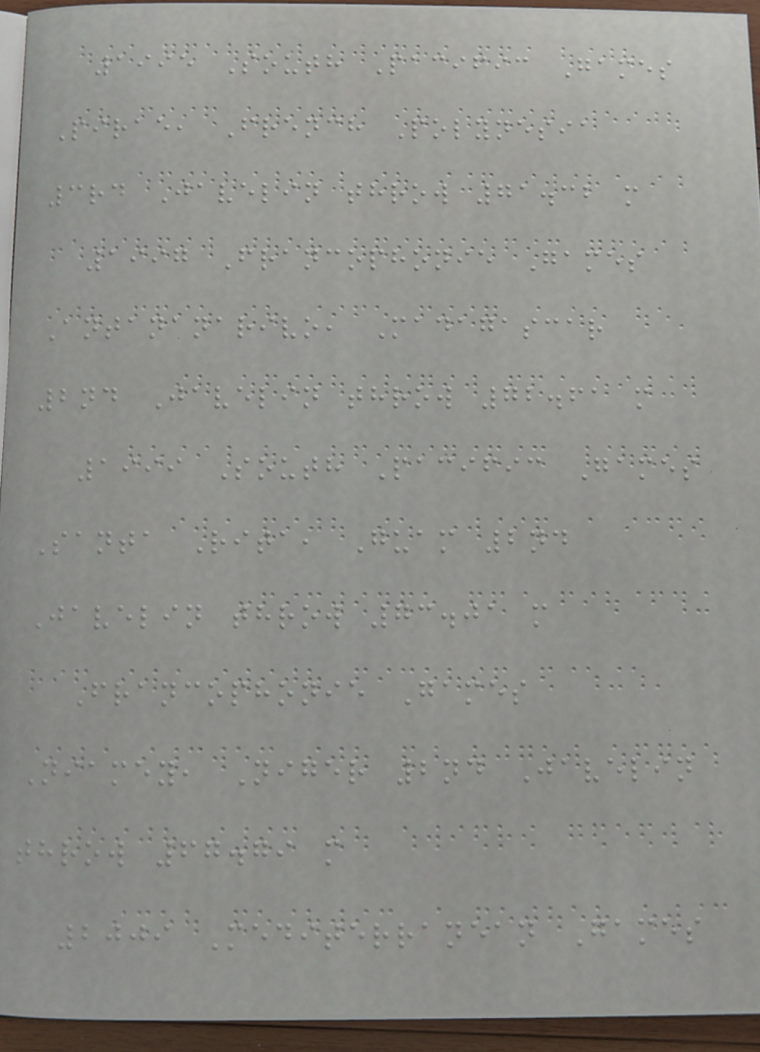1995 South Pacific Games
Pirae, French Polynesia
3rd Javelin throw 71.32 m
1997 Francophonie Games
Antananarivo, Madagascar
2nd Javelin throw 72.61 m
1999 South Pacific Games
Santa Rita, Guam 2nd
Javelin throw 73.01 m
Francophonie Games
Niamey, Niger 2nd Javelin
throw 67.79 m
2009 Mediterranean Games
